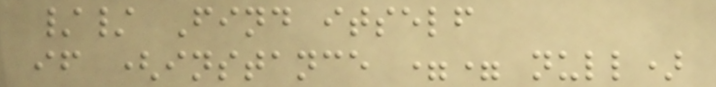// Find itself
if (instance == null)
